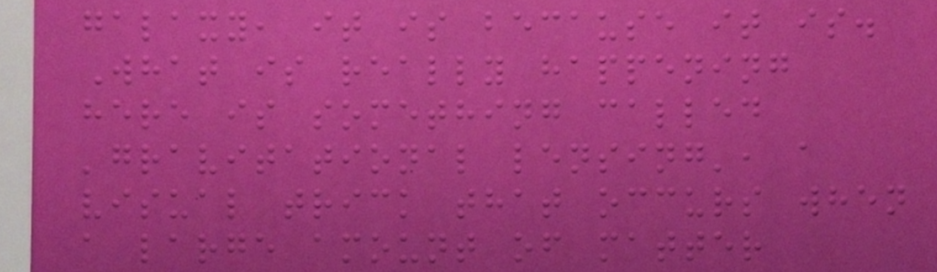galaxy, it is because it is.
What is really happening
here is something called
'gravitational lensing', a
visual trick that occurs when
a large amount of matter
